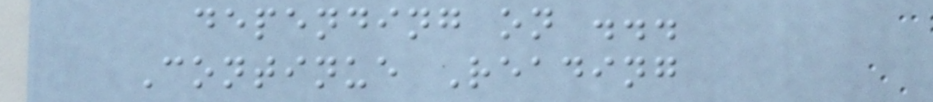depending on ...
Continue Reading
